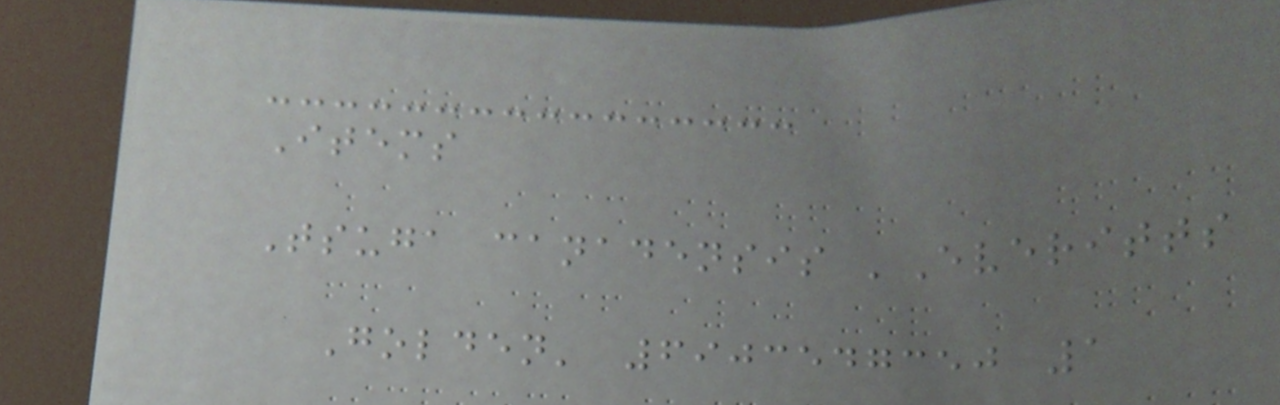Items
Tsuga canadensis 'Everitts
Golden' 6903547350 1
